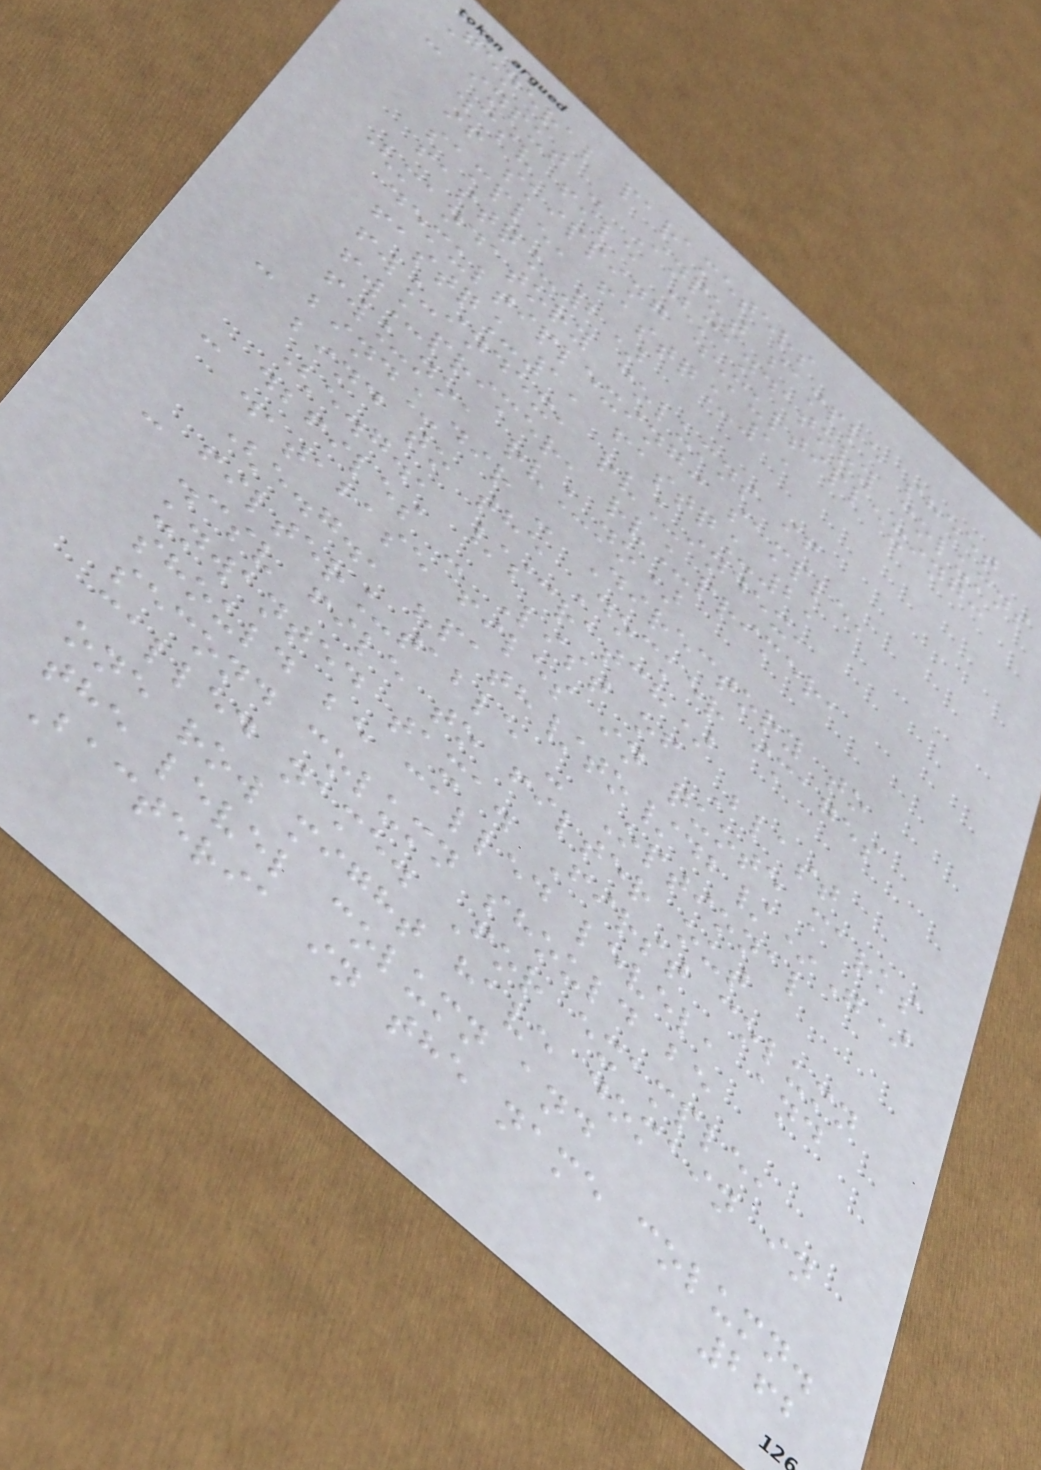General parameters
- input - Input sample sheet
.csv file (mandatory columns
if skipping demultiplexing:
sample, fastq_1,
fastq_2)
(mandatory columns if
demultiplexing: sample,
fastq_1, fastq_2,
fw_index, rv_index,
fw_primer, rv_primer,
fw_no, rv_no)
- bind_dir - Directory to
bind to the Docker images
(e.g., /scratch)
- dbfiles - List of Blast
database files in quote marks
(e.g., "path/to/db/*")
- filter_table - Optional
.csv file to filter out
unwanted taxa. First column
should be called level, and
second column should be
called name. For example,
one row might have domain in
the level column and
Bacteria in the name column.
262
